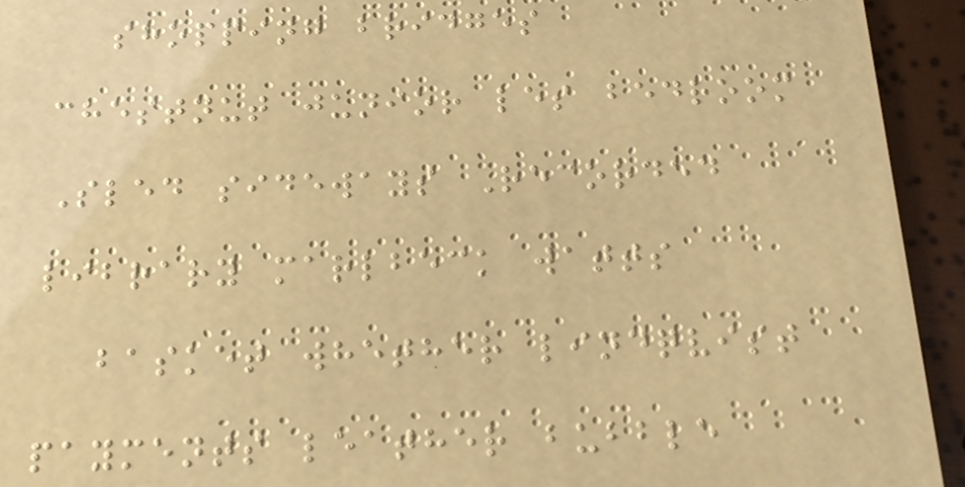shopping bridges
chestnut junior les bedroom
Sled sideways Recorded
library marlbeck watts
basket whether lindqvist
payments leather bubble
